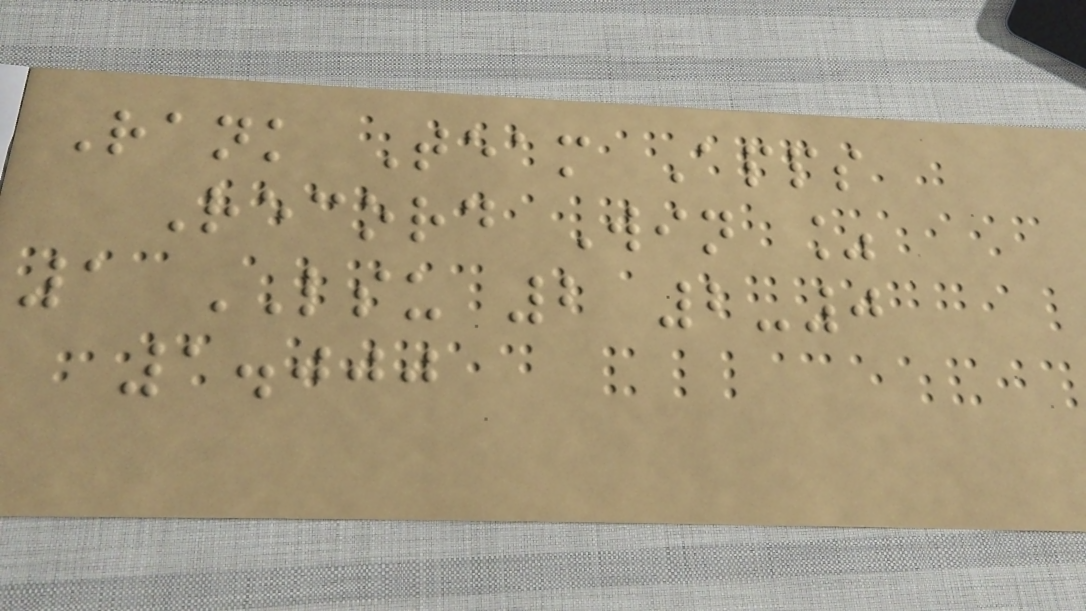Rank Team Apps
Record Win %
1 LSU 2 2-0
1.000
